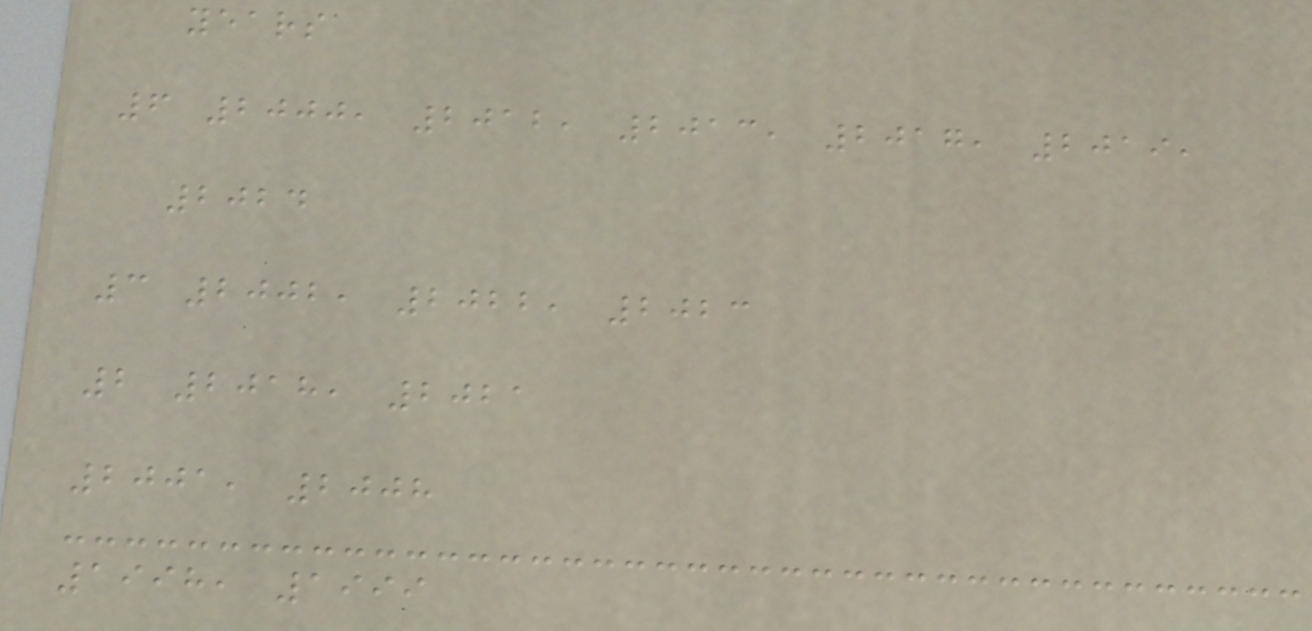years
6 2000, 2012, 2013, 2017, 2019,
2024
3 2002, 2022, 2023
2 2018, 2021
2001, 2008
1998, 1999
